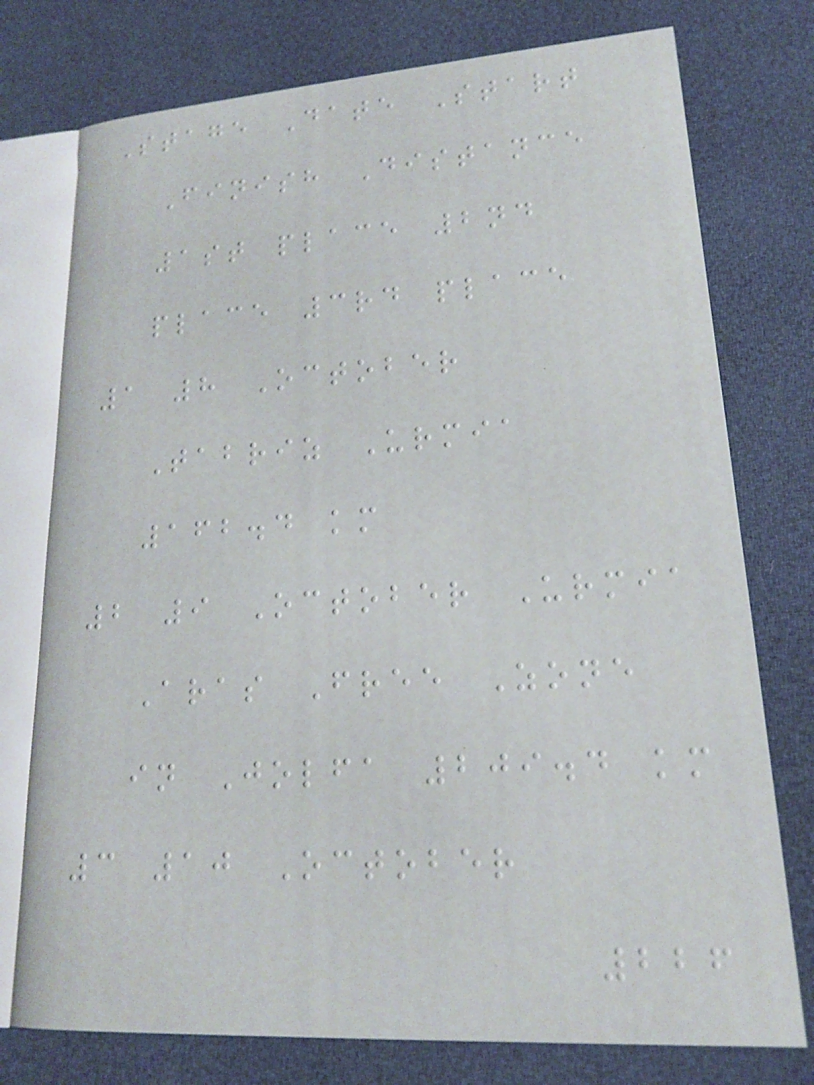Stage Date Start
Finish Distance
1st place 2nd
place 3rd place
1 8 October
Tabriz Urmia
162.4 km
2 9 October Urmia
Aras Free Zone
in Jolfa 209.4 km
3 10 October
226
